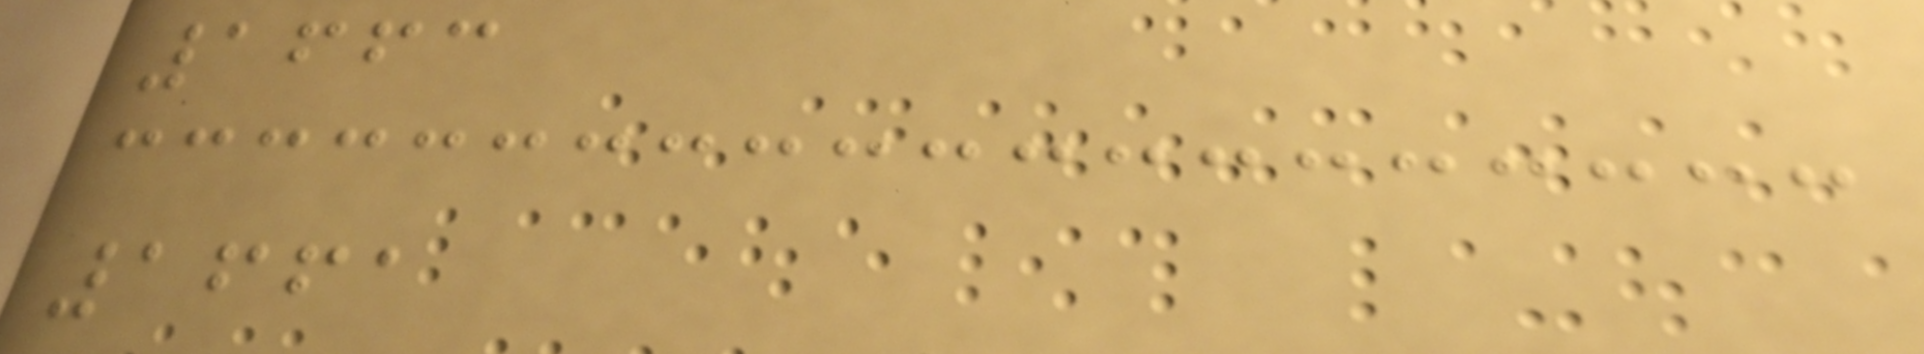1663
1661
